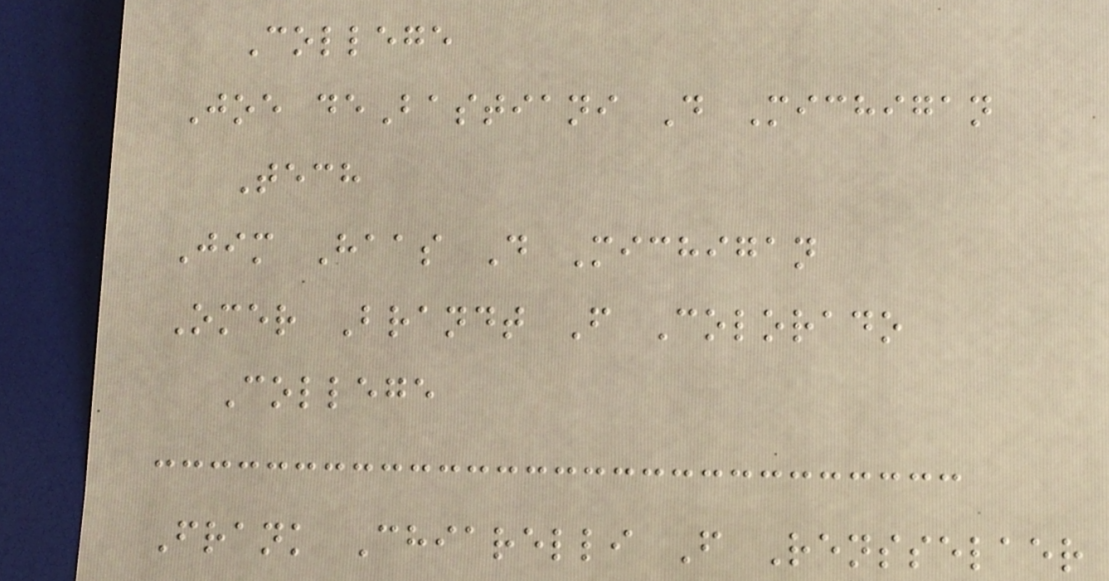College
Joe deBastiani D Michigan
Tech
Jim Haas D Michigan
Omer Brandt F Colorado
College
Frank Chiarelli F Rensselaer
